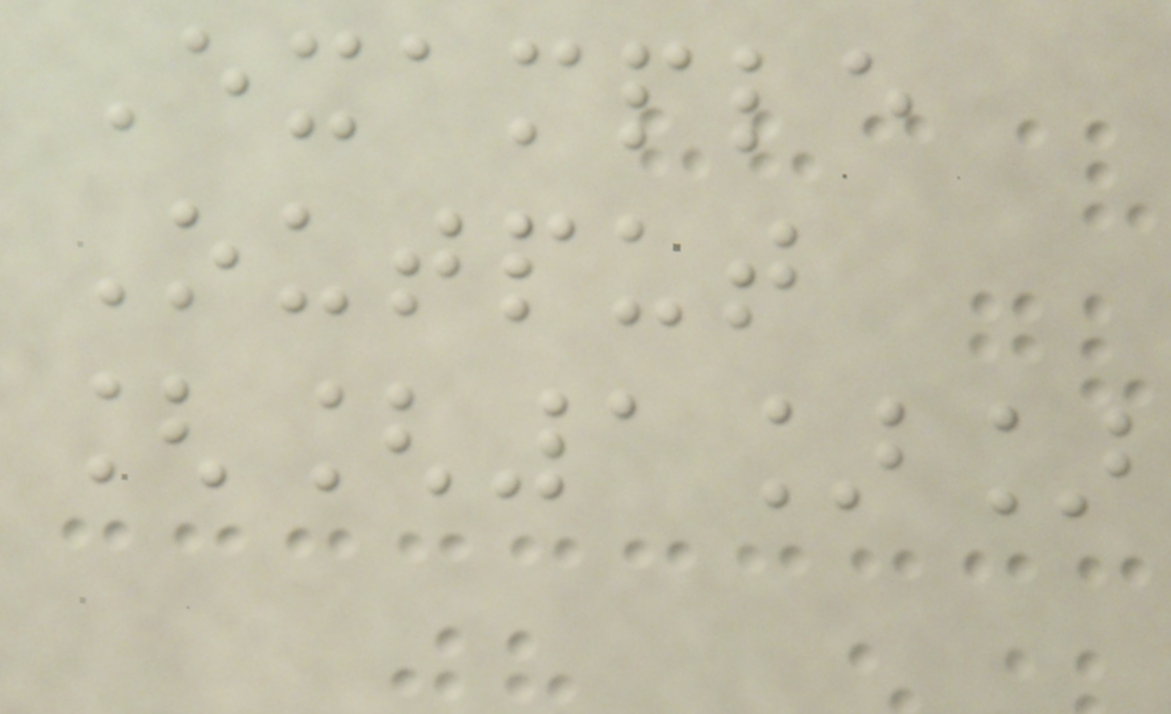Example
Output
[[1]]
